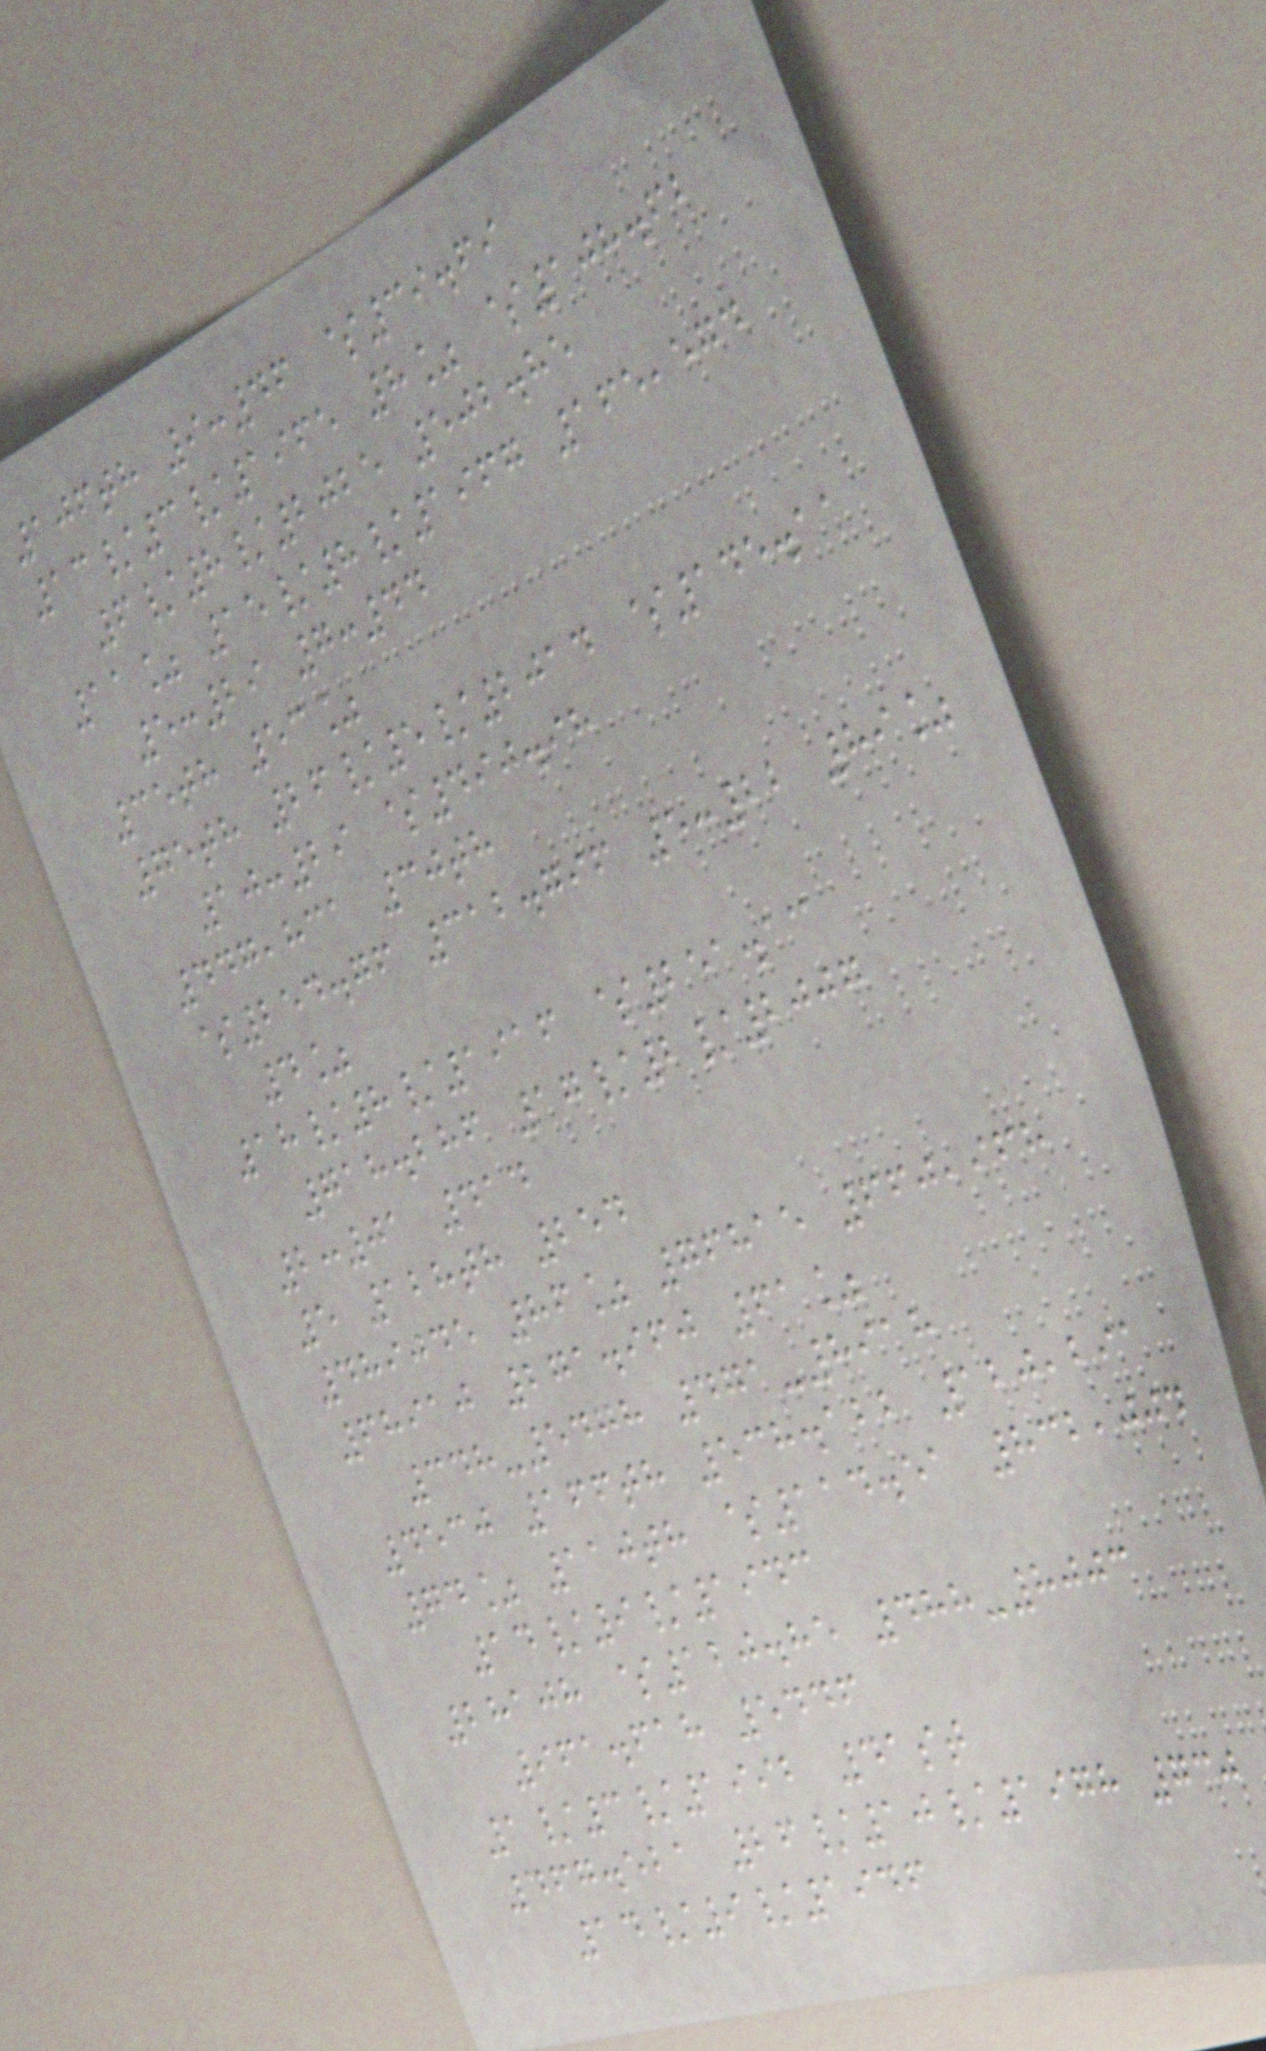106th 9:46 $39.69
13/3/1965 8% $108.62
6/8/2025 502.85
11% 15/8/1967 165,574
5:29 7:44
35th 53%
75th 26/5/2014 $145.11
10:29 $490.98
447,831 30th
$254.76 312.796 5:22 89%
4%
18/8/1916 $251.13
718.286 17/2/2007
2:01 414
5 128th 254
489045 86% 76815 660,968
68910 271.960 61%
348-5478 471-8918
4530 166th 538.122 120,291
74% 110th $114.51 832,004
14/9/1943
28108 $120.85 488-8003
961.618 5446
1/3/1992 41st
467.521 26/10/1978 730
14/9/1946
